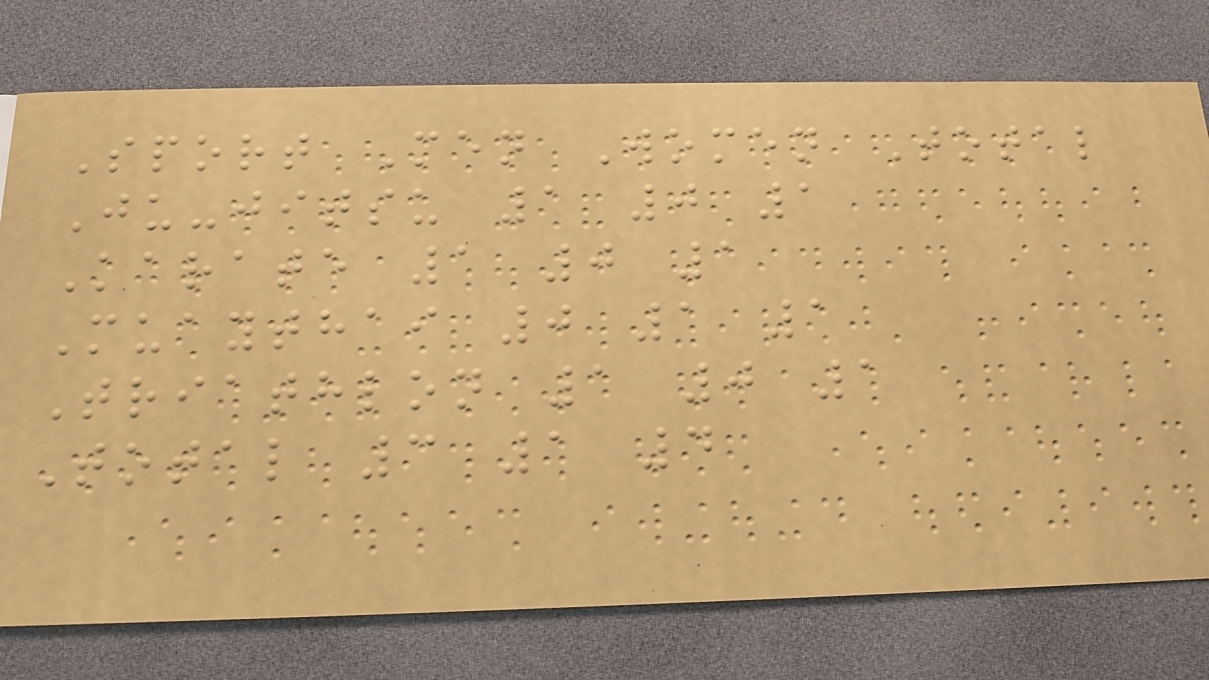Sport Men Women Total
Ju-jitsu 1 0 1
Karate 1 0 1
Muaythai 0 1 1
Triathlon 1 0 1
Total 3 1 4
